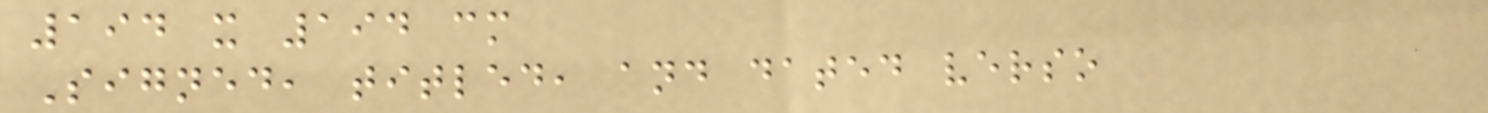194 x 194 cm
Signed, titled, and dated verso
